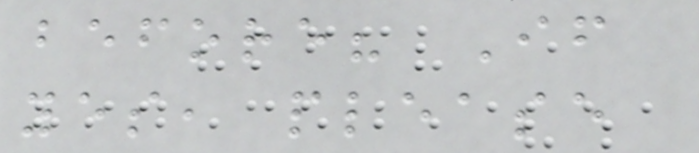before? If
yes, please
